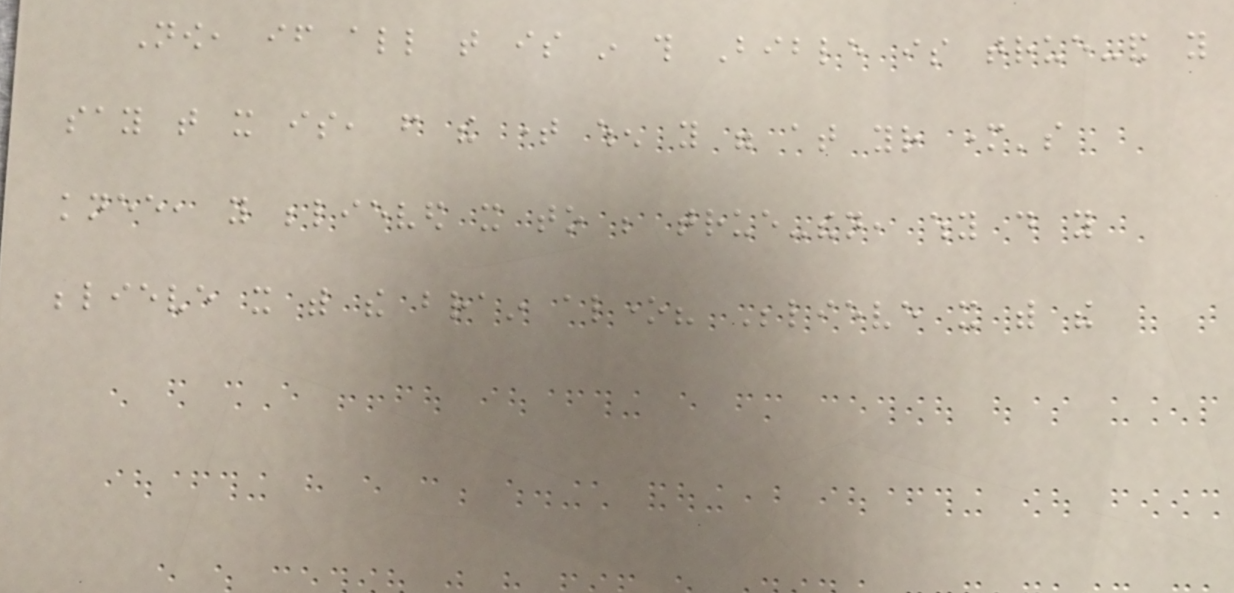Now, if all that is in this Bible is true-and you
say that it is, from the time when you were at your mother's
knee, you believed it to be true-then, why do you
believe it with the brain alone? Believe it with the
